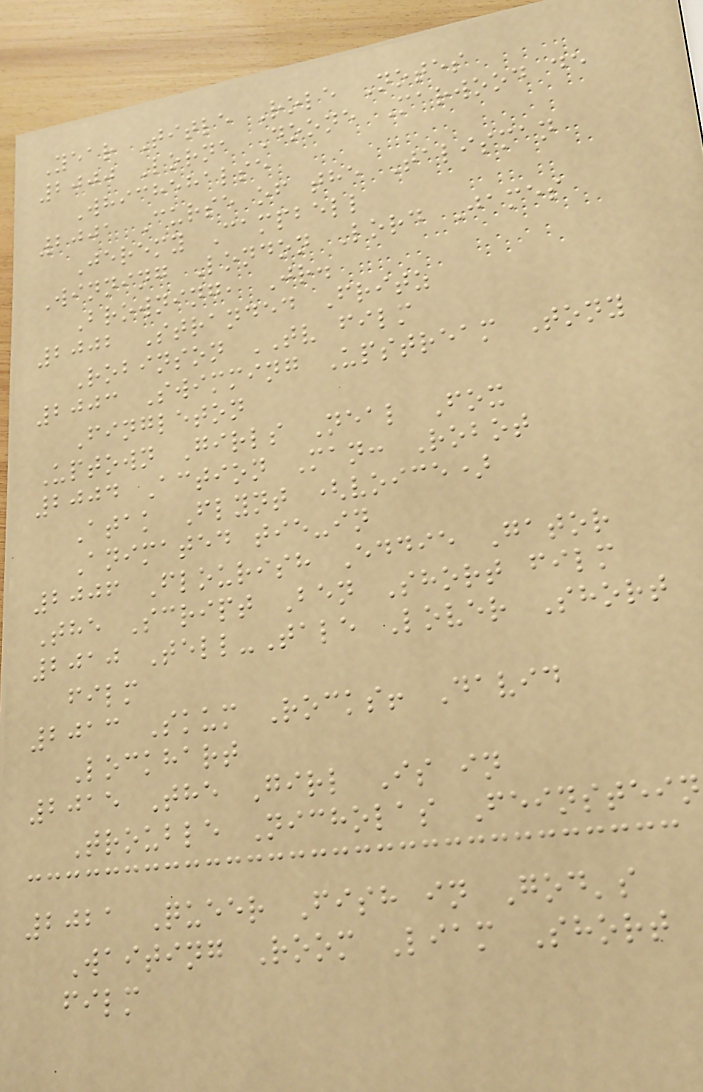Year Title Role Notes
2000 Lorna Doone Marwood de
Whichehalse
2001 Curse of the Talisman
Jeremy Campbell
Winning London Lord James
Browning, Jr.
2002 Stranded Fritz
Robinson TV film
2003 Swimming Upstream Tony
Fingleton
Uptown Girls Neal Fox
2004 Action Man: Robot
Atak Flynt (voice)
Animated tie-in
2006 Flourish Eddie Gator
The Script Ben Short film
2010 Tell-Tale Lover Short
film
2013 Skum Rocks! David
Lockhart
2015 The Girl Is in
Trouble Nicholas Feinstein
2021 Queer Fish in God's
Waiting Room Liam Short
film
